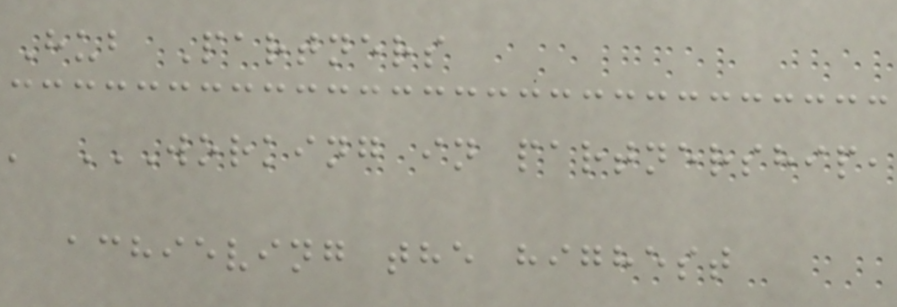Hub Partners
' WORKING IN PARTNERSHIP,
ACHIEVING THE HIGHEST
